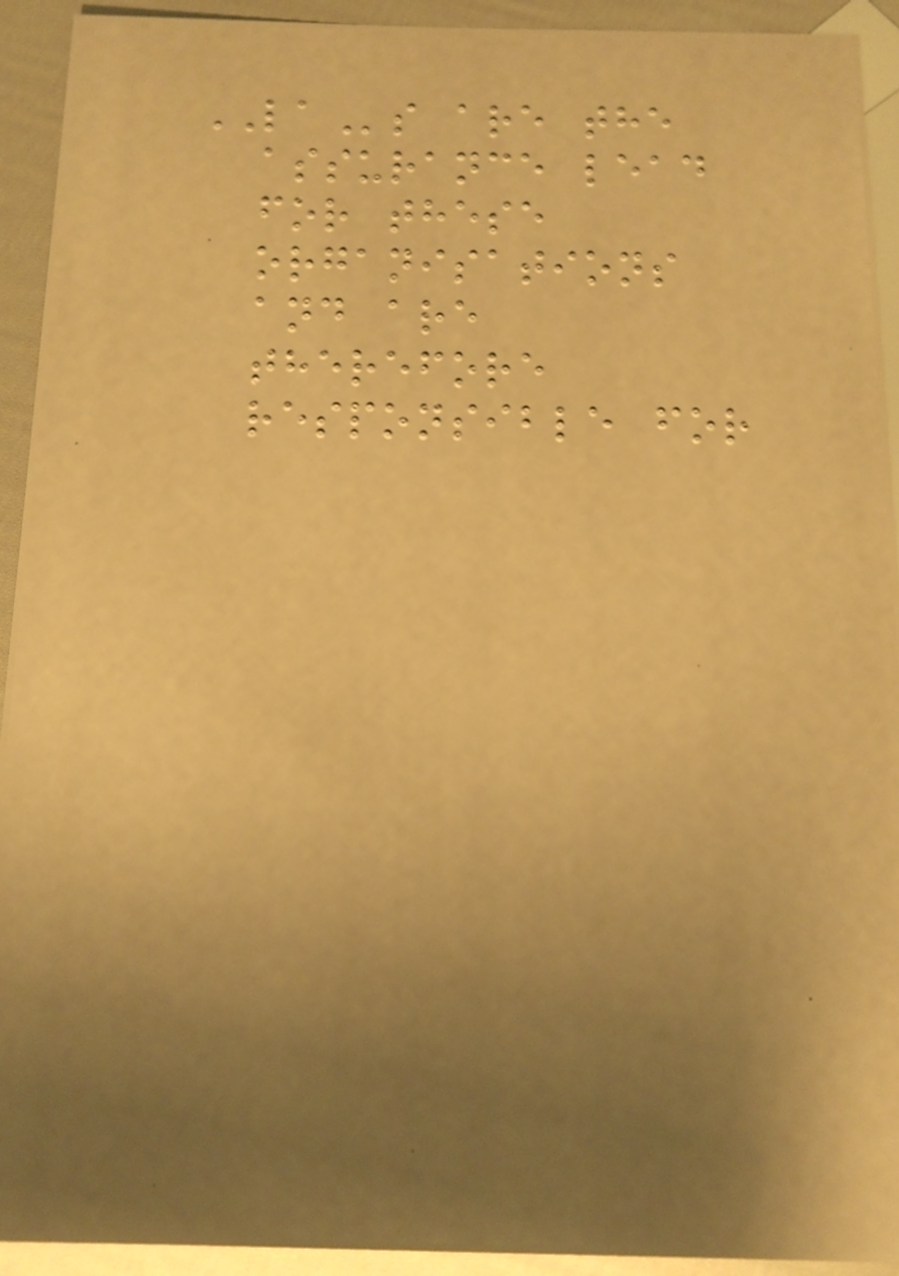LAs are the
assurance lead
for these
organisations
and are
therefore
responsible for
